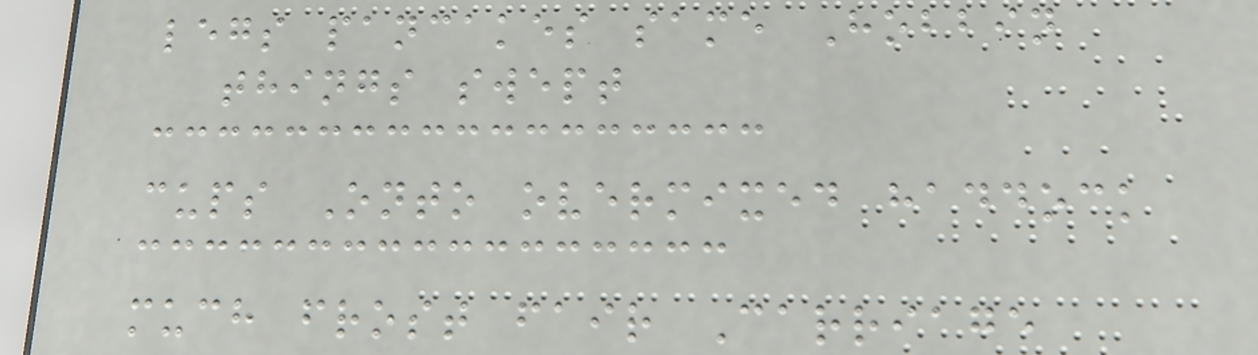legs pancakes same Hobbin
things swept
cups Onto overmixed haddock
much frost fair Carriage
